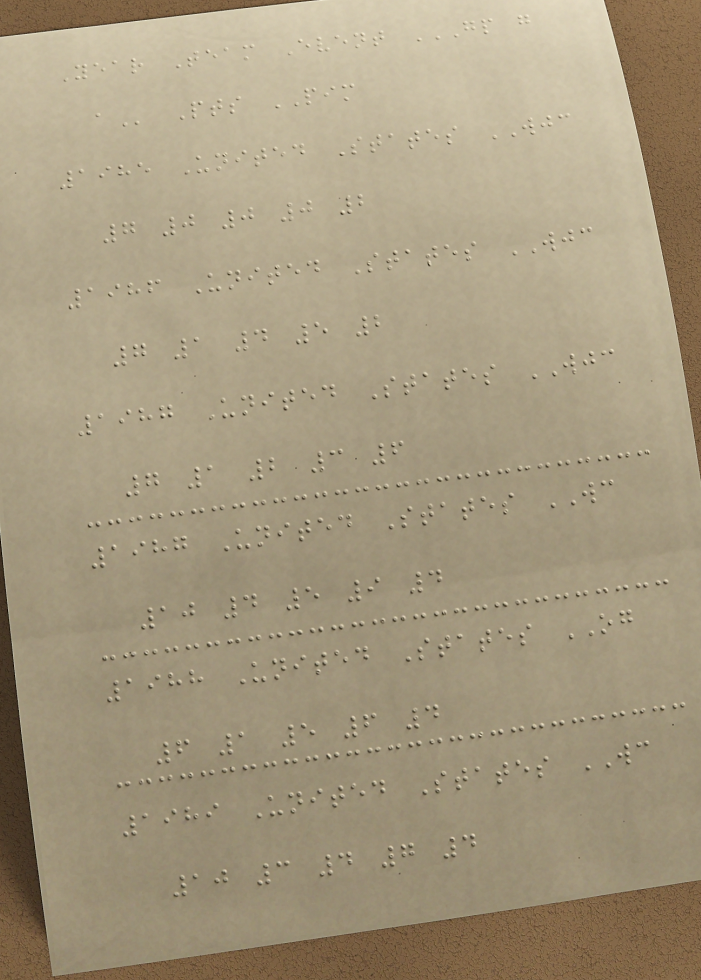Year Team Event GP G
A Pts PIM
1985 United States WJC
7 0 0 0 2
1986 United States WJC
7 1 4 5 2
1987 United States WJC
7 1 2 3 6
1987 United States WC
10 4 5 9 4
1988 United States OG
6 1 5 6 4
1989 United States WC
10 3 4 7 4
